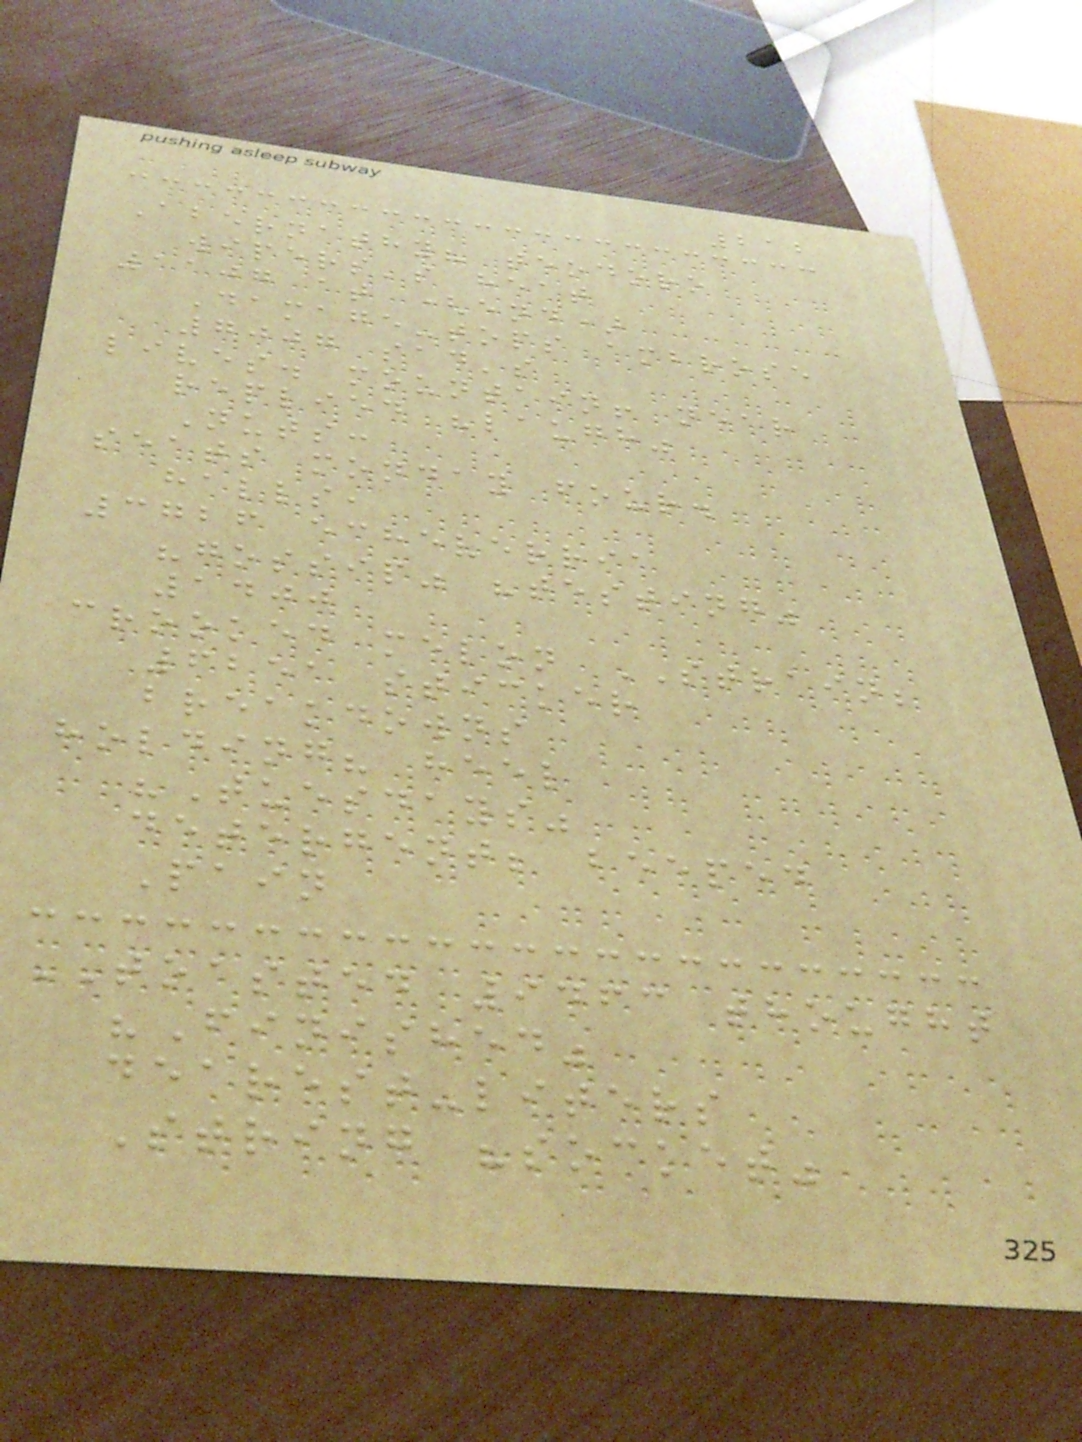212
Abernathy? teodoro
wipers's heat
1107 at (end)
Damage-tops ambrose
7007 sad's
lives. mountain! near
replied "laugh"
Nuts:
seats monday four.
halls,
3726 echeverria
"gossip" "testing"
1400
crooked melon STRAIN;
6251 sticker
breakdowns
holding? heel
"Tuesdays"
detergent; beeped
Pain
TOASTED 9463 thought
"Finished"
dearest-liters
String "socket"
